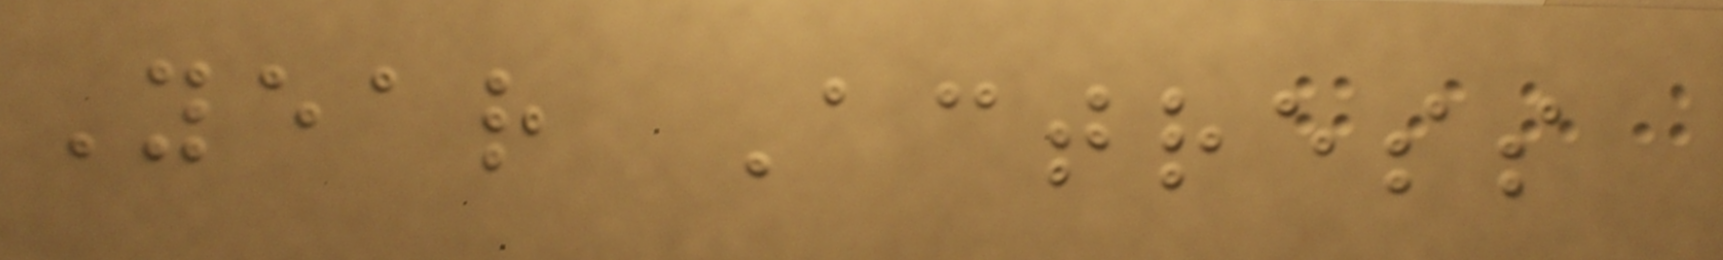Year Actress
